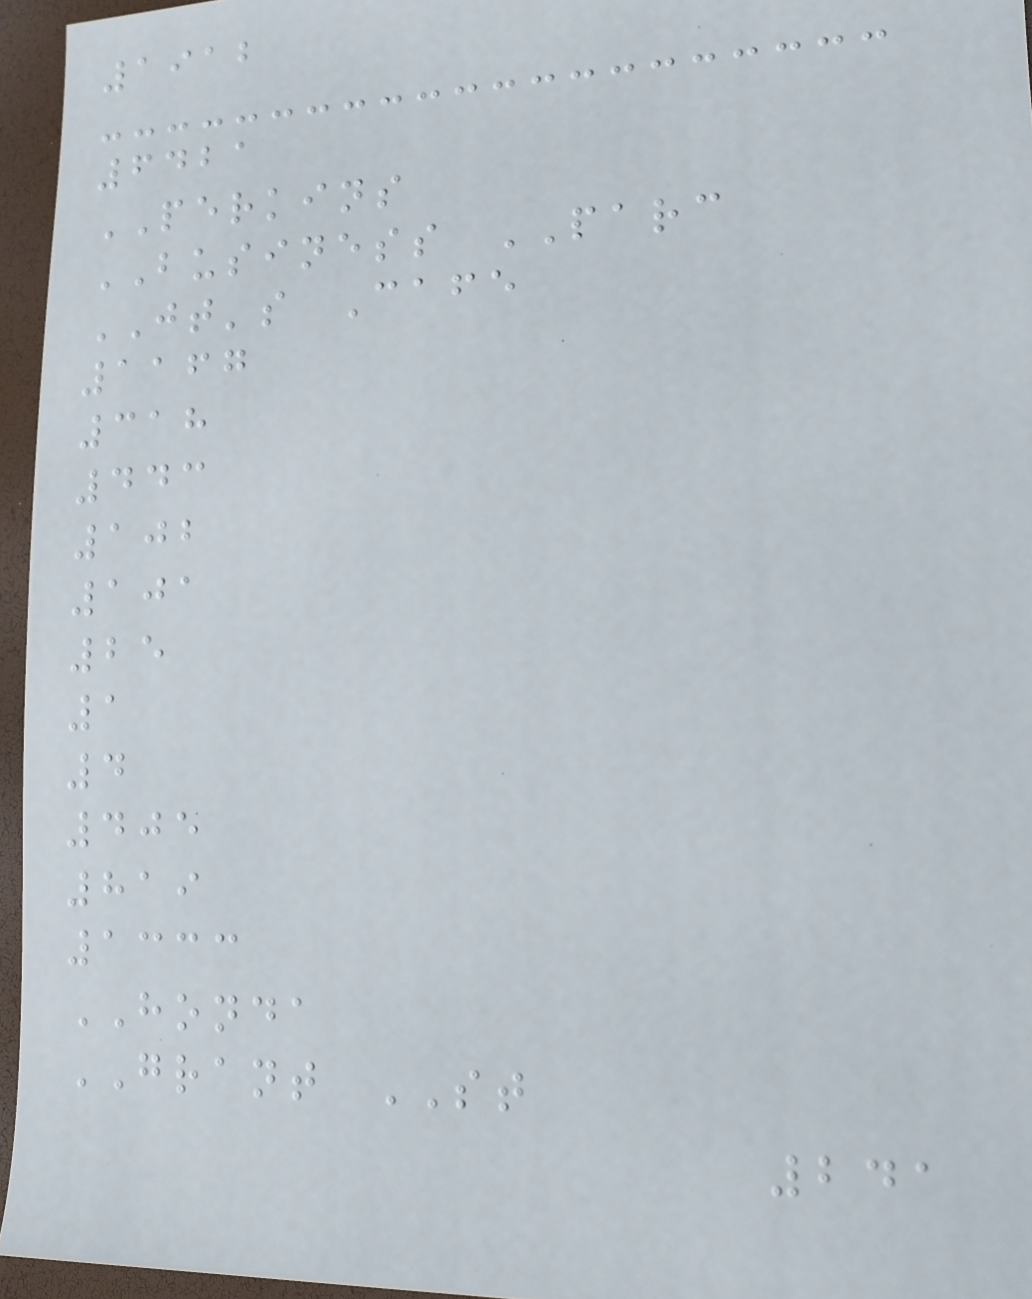1912
6421
PERKINS
BUSINESS PARC
JT's Cafe
1167
318
443
102
101
25
1
4
405
819
1333
HONDA
GRANT ST
241
